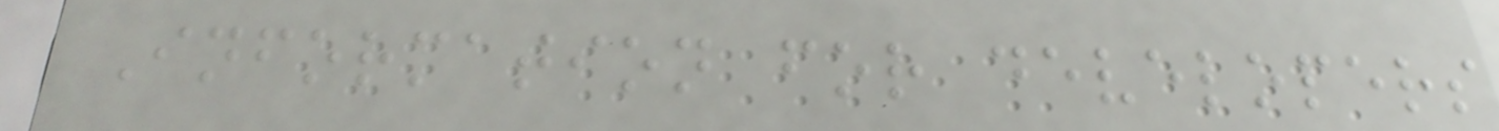Information for developers
